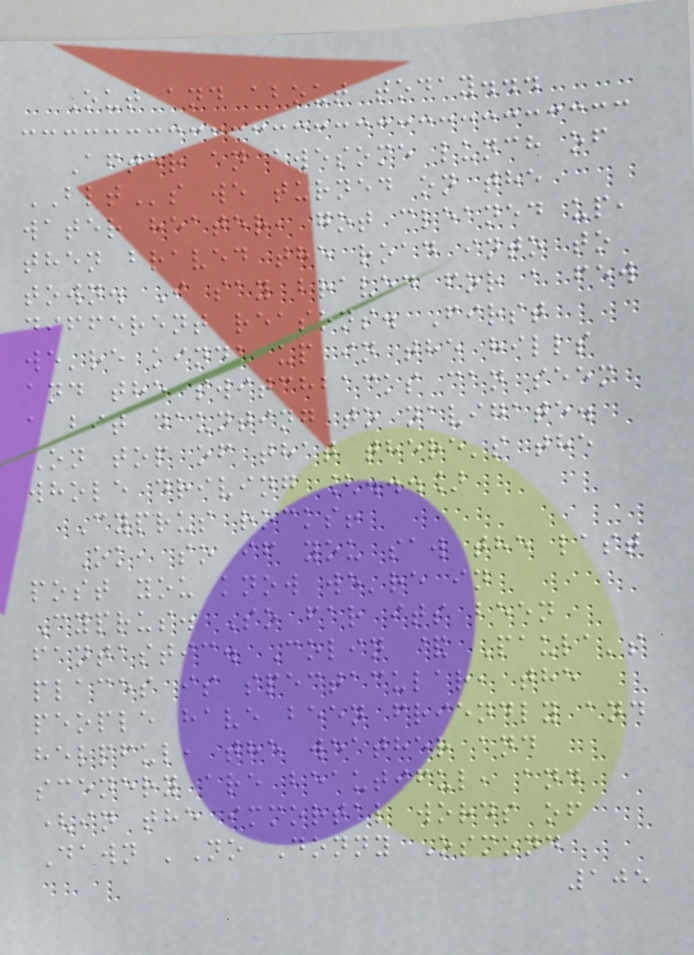Out and about today...
After an awesome lunch of
BLTs we turned on the
water heater, got cleaned up,
then braved the road into to
town. I say braved for a few
different reasons. First
we're kinda up in the hills
and the switchbacks can seem
a bit daunting to navigate.
On top of that there's the
whole driving [...]
Cyprus rocks!
Ok, so if you saw the last
post you know we're in
Cyprus. So far its been
fantastic. Colin & Paula's
places is spectacular, the
people have been friendly and
helpful, the weather and
scenery are beautiful, and
(in the immortal words of
Dawn 'No Donny Osmond
105
